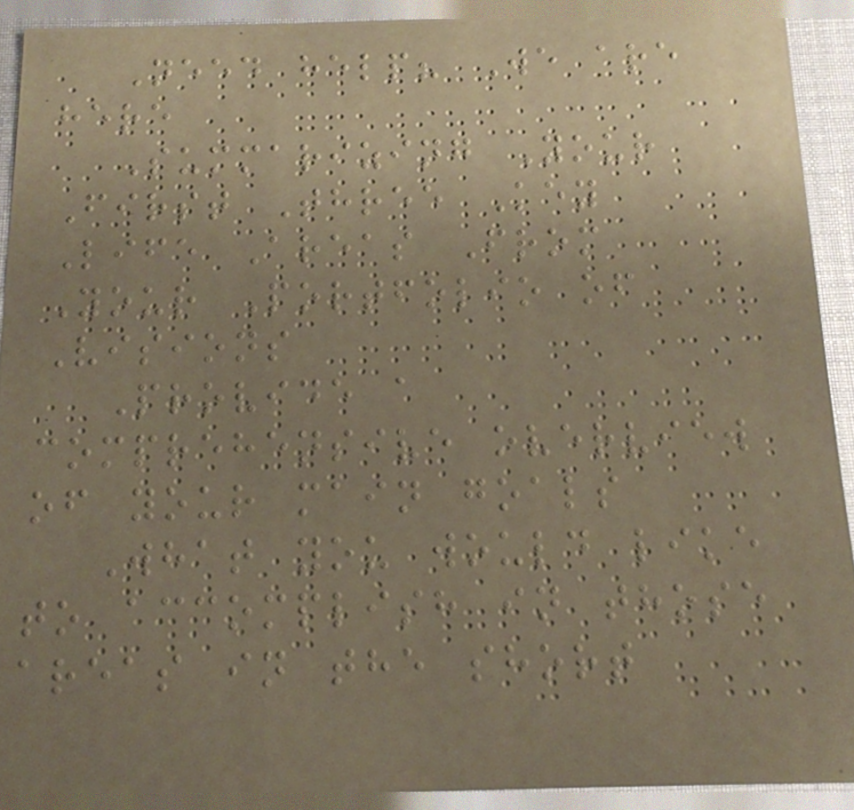Need help? We are
here
Summarizing Your
First Three Key
Life Areas From
Your Portfolio of
Visions
Provide a
comprehensive overview
of your main goals
What you would like
to accomplish in those
areas in the short
